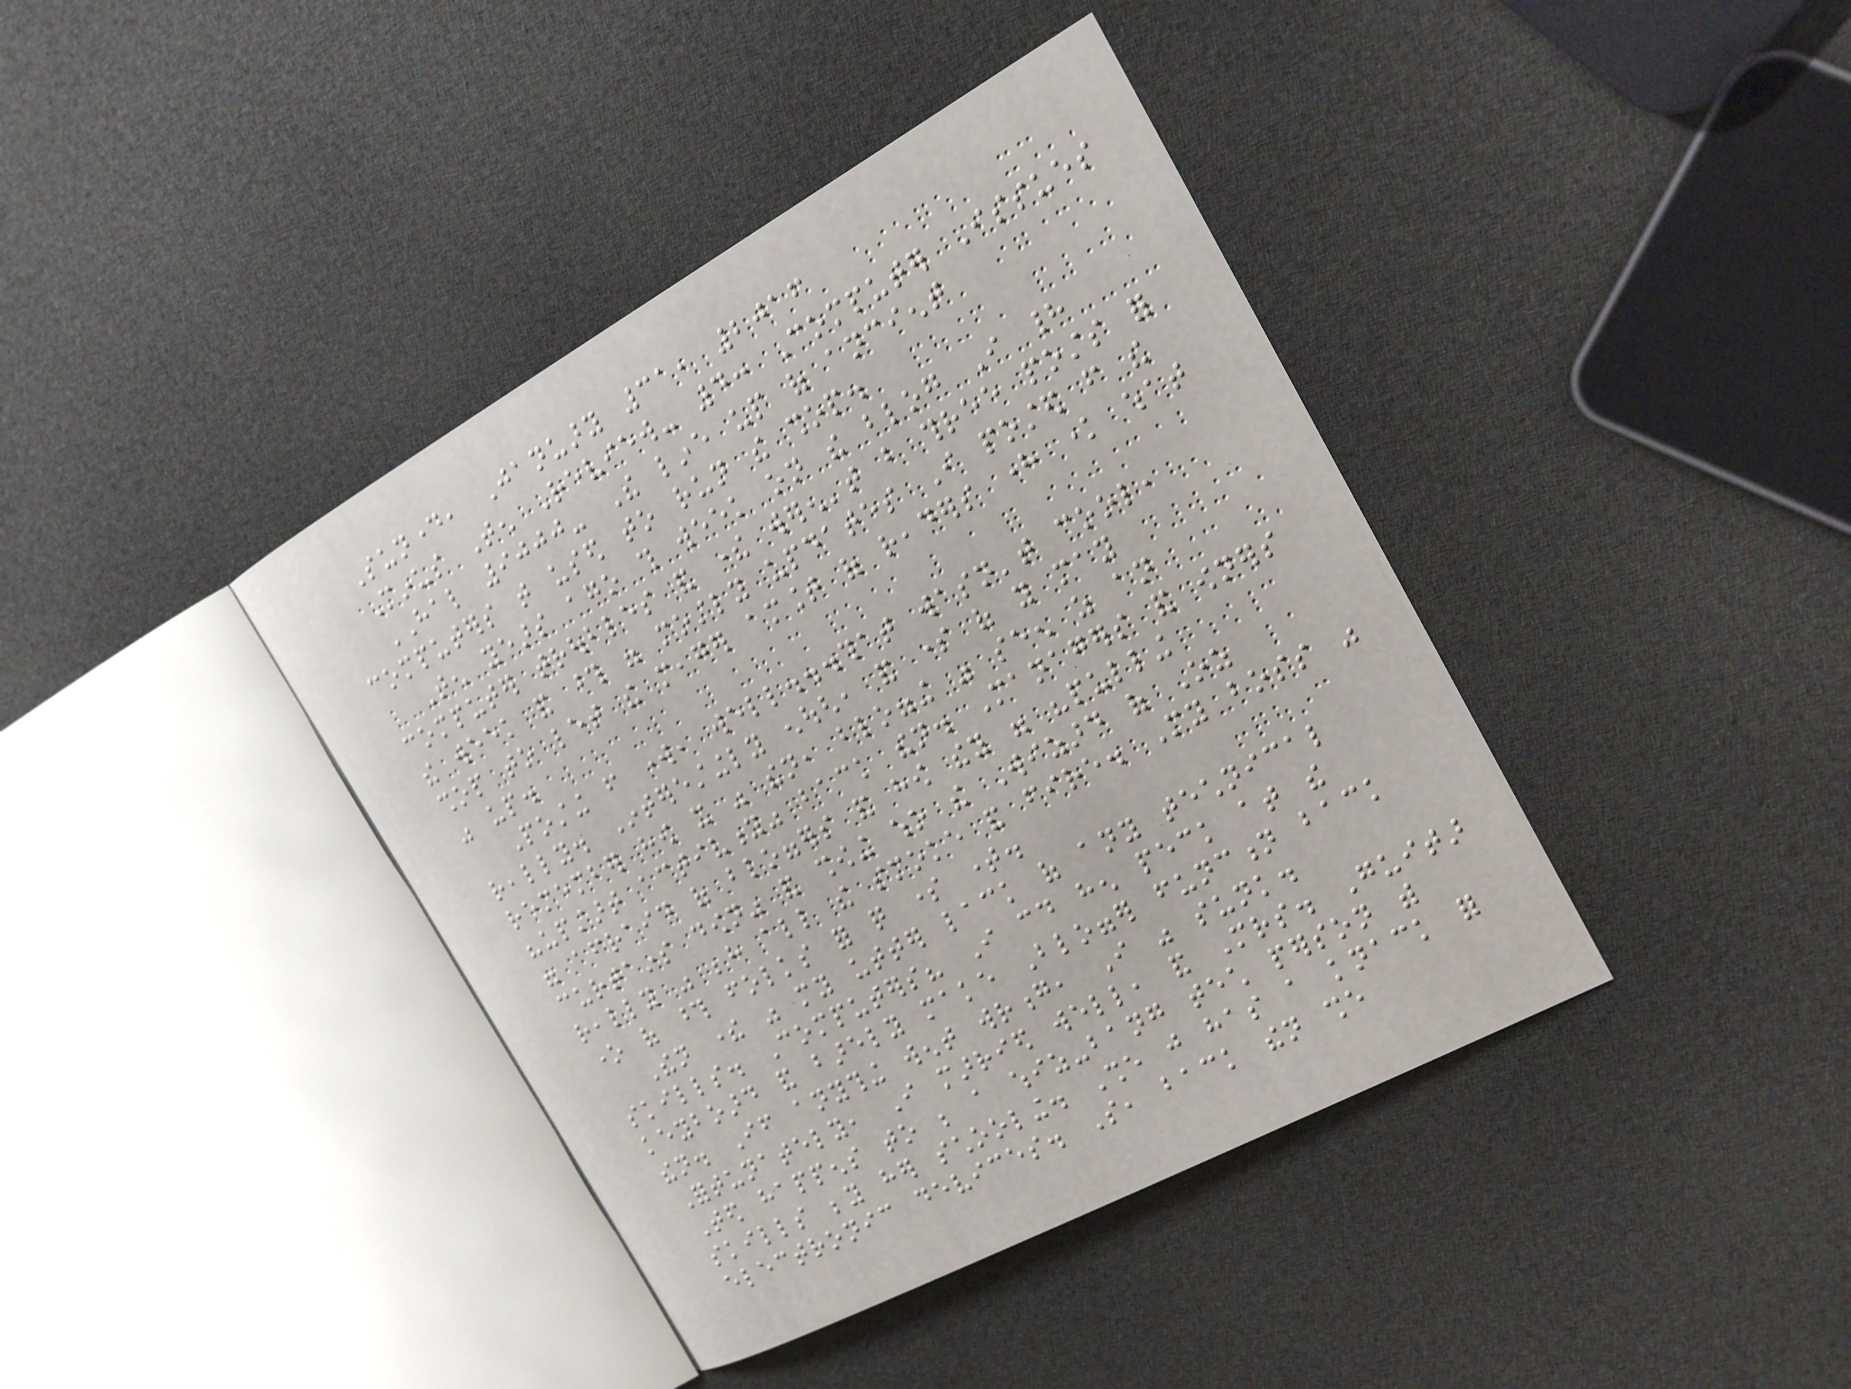Sunday, January 31, 2016
Minus Ten Review- 4: Computer Issues
HAL 9000- The line up of ancient
computers that used to run the shop.
Ten years ago this week on the blog I had
computer troubles and there weren't but three posts for
the week and those were mostly updates I posted from the
shop to let the meager amount of readers here know what
was up.
Posting from work, well...that wasn't cool,
really. Interestingly enough, and some of you may
remember how it was then, blogging was seen as an
"upstart activity" back then. Managers and owners
were afraid of bloggers and how they were "pulling
curtains down" and showing who the Wizard of Oz
really was behind all the smoke and fire. My boss was
one of those folks for quite some time.
Then there was my utter lack of any technical
skills. Computers? I could hen peck at the
keyboard and barely make Blogger function back
then. If anything went wrong, I was sunk.
Fortunately, I married well, and Mrs. Guitar
Ted happens to be a whiz-bang tech person with
skills beyond her schooling. She just has a knack for
electronic devices. So, back then she
